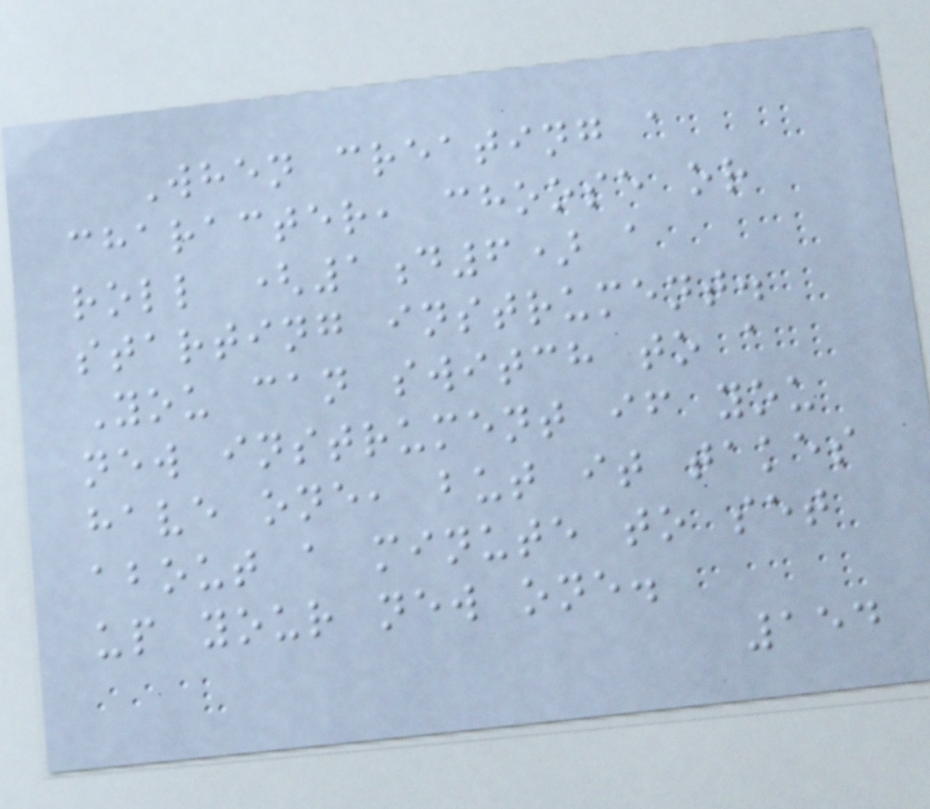When creating a
character, choose or
roll (1d6) a
starting instrument.
You can switch to a
new instrument if you
have one, but it takes
about a minute to set
up your new one.
154
